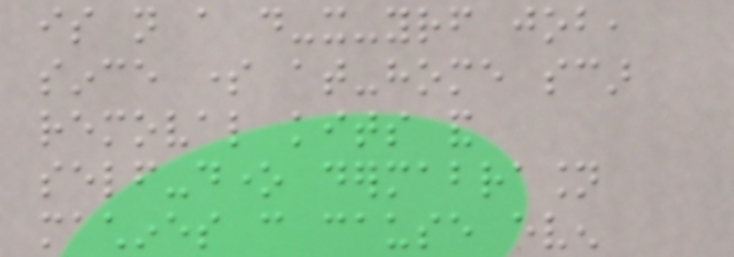is not a do-it-yourself job,
since some at-home scar
removal kits and
self-done dermabrasion
machines can cause even
